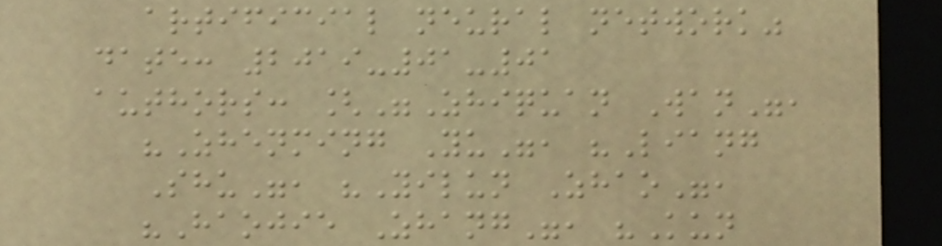artificial neural network"
date: 2019-01-01
authors: ["Zhiquan Wan",
"Zhenming Yu", "Liang
Shu", "Yilun Zhao",
"Haojie Zhang", "Kun
